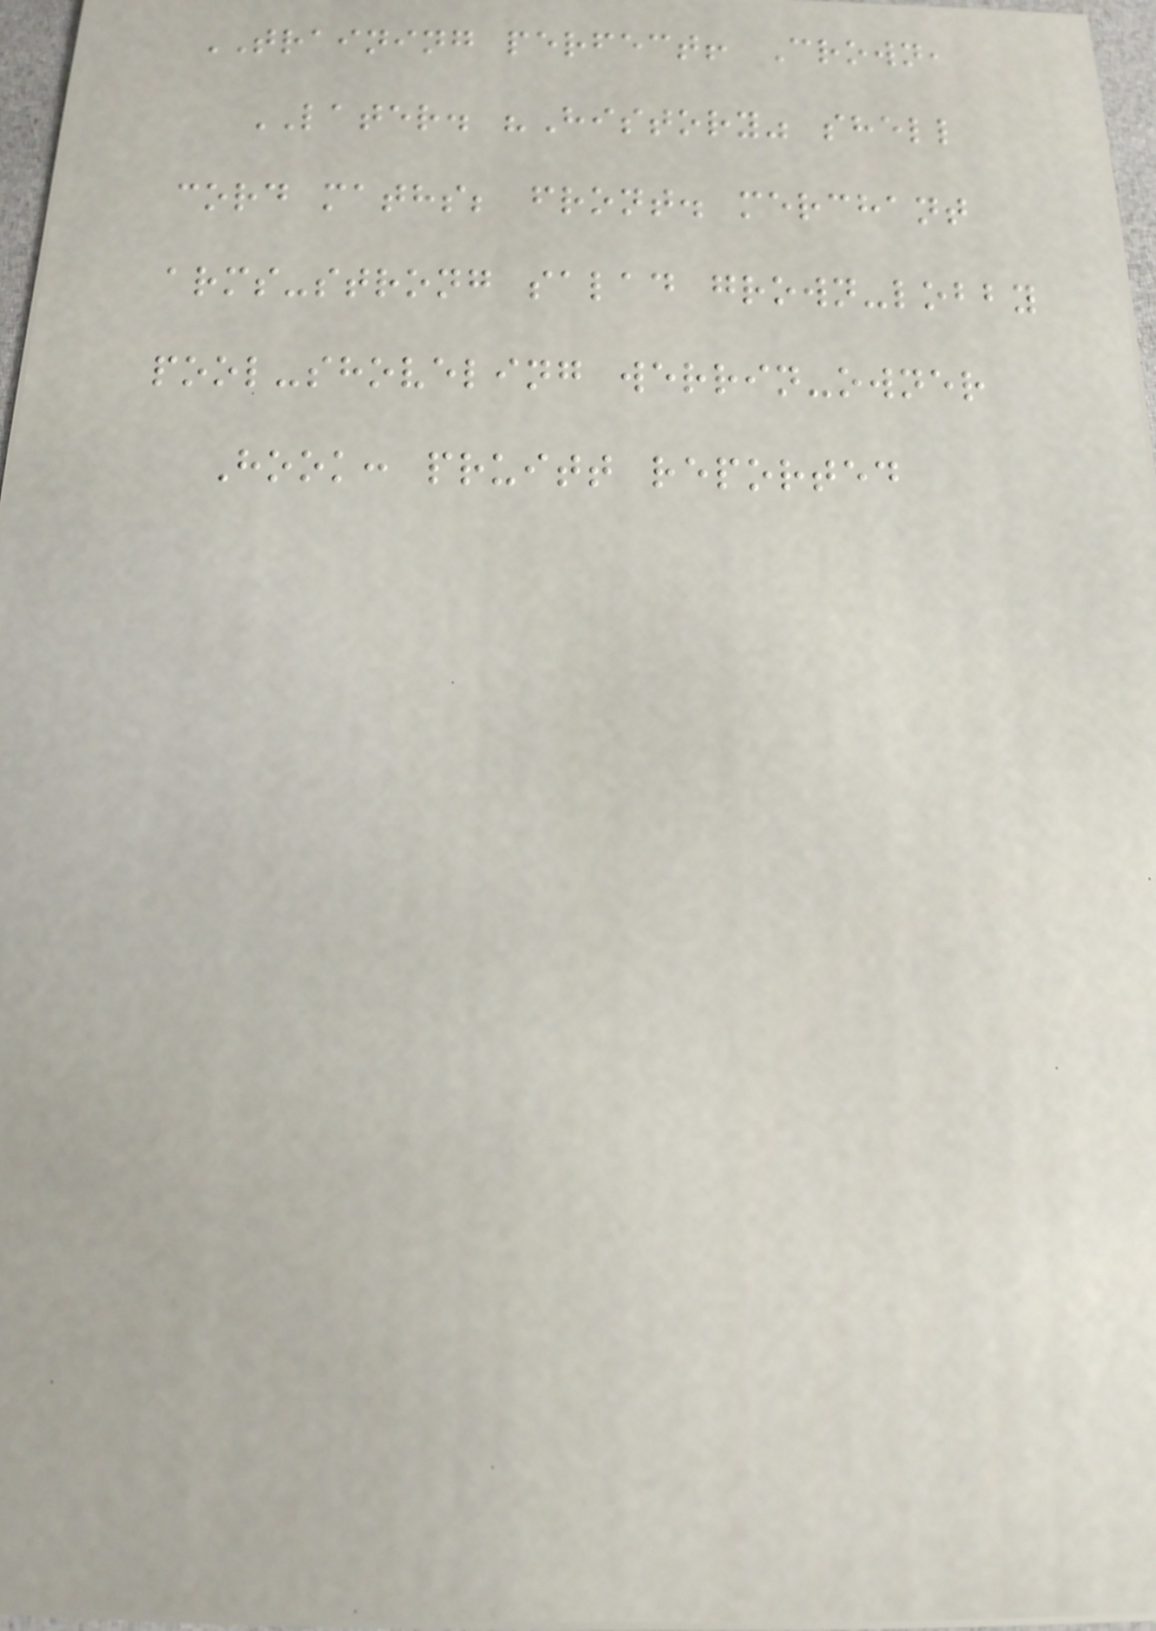TRAINING perfect! Crown,
LATER. "History" shell
cord maths; front. merchant
arms-strong salad grown-lobby
pool-shoveling werrin-owner
Hook: pruitt reported
